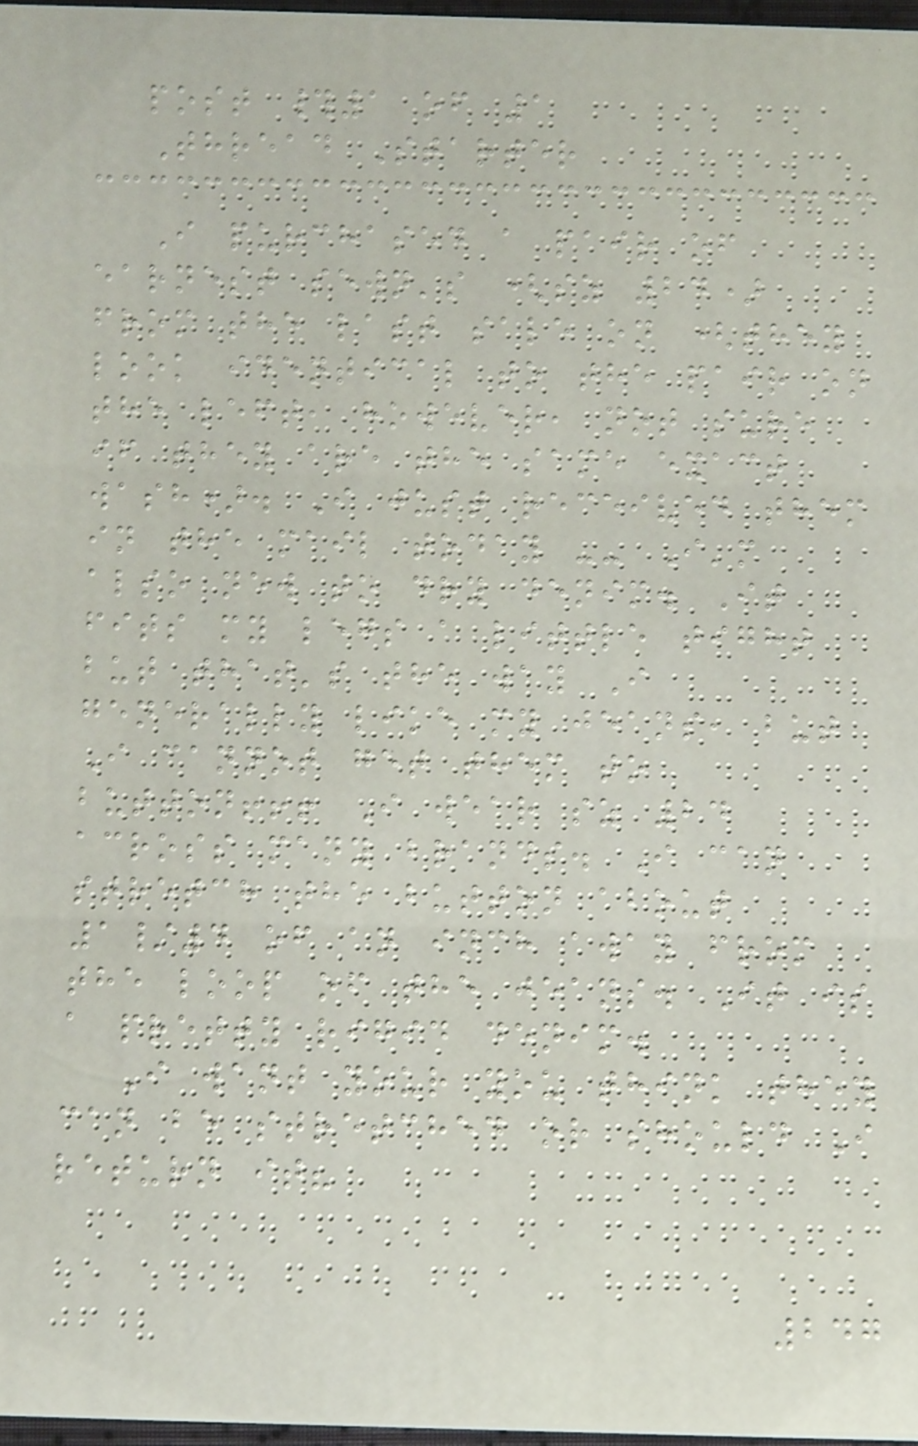post #1 of 1
Thread Starter
I purchased a pair of
earnest sewn's (sz 24)
from the last sale on (they
look identical to the pair on
the left, however, not sure
if they are the same exact
wash). I just received them
in the mail today -- I'm
also new to dry denim. It
fits my legs a little tight
but that's the way I
generally like my jeans, but
I cannot get them to
button!!! I wear sz 24
across many brands. I can
stretch the button about
1/4 of an inch away from
the loop of the jeans. It is
a pretty rigid denim.
I want your you think they
can be stretched or should I
return it?
247
